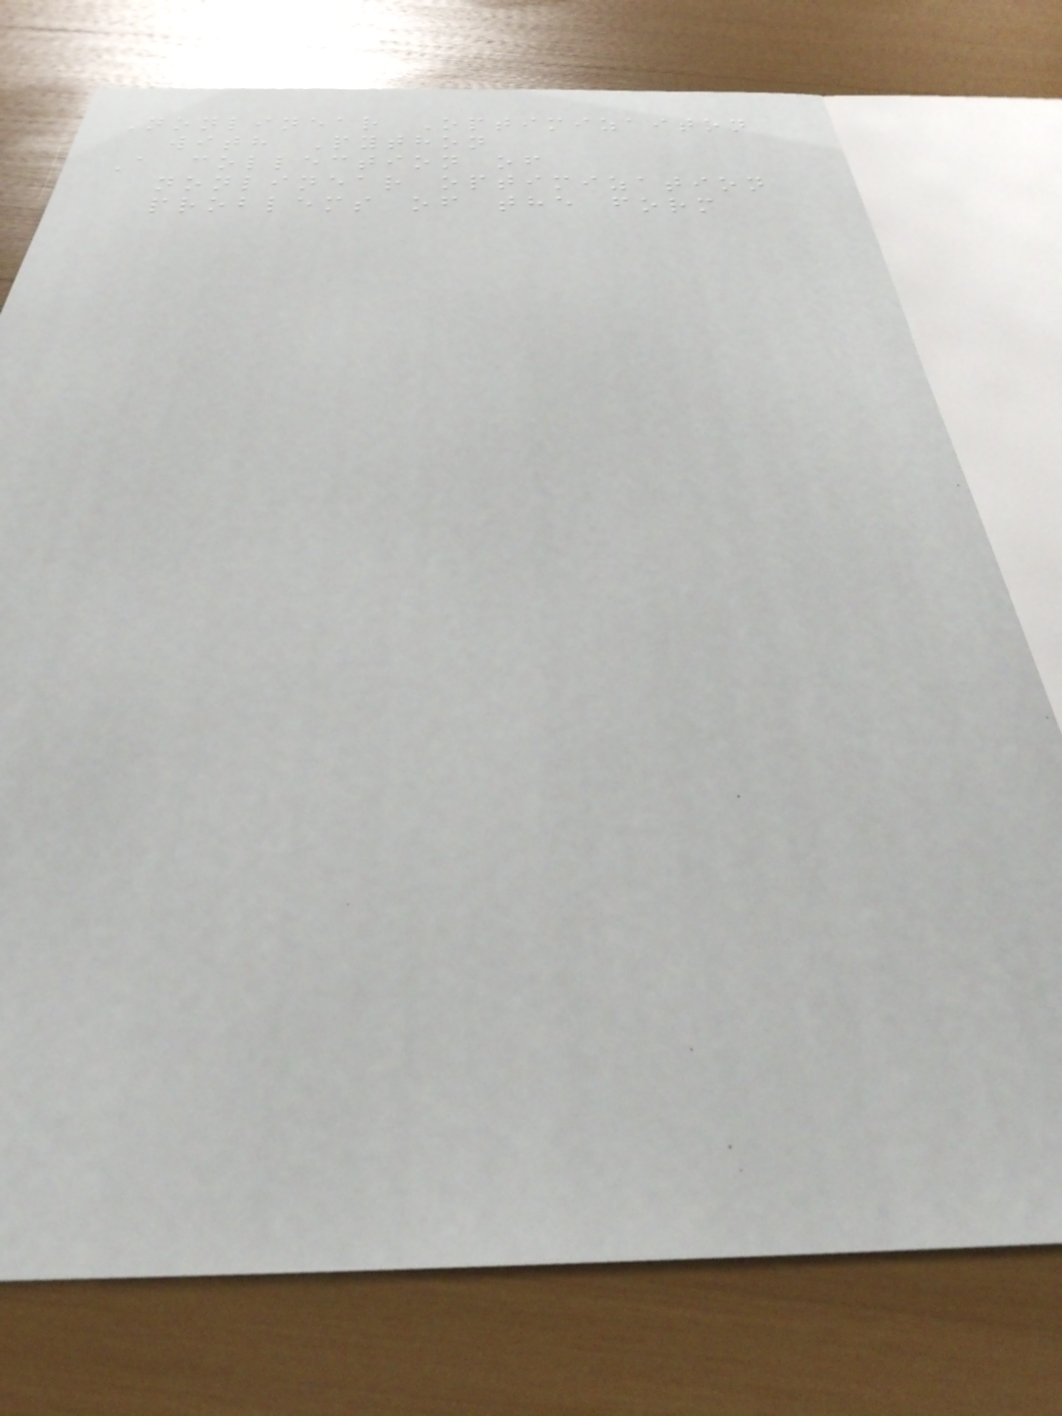Nonlinear Optimizaiton
with Python
A collection of
nonlinear optimization
problems of the form
